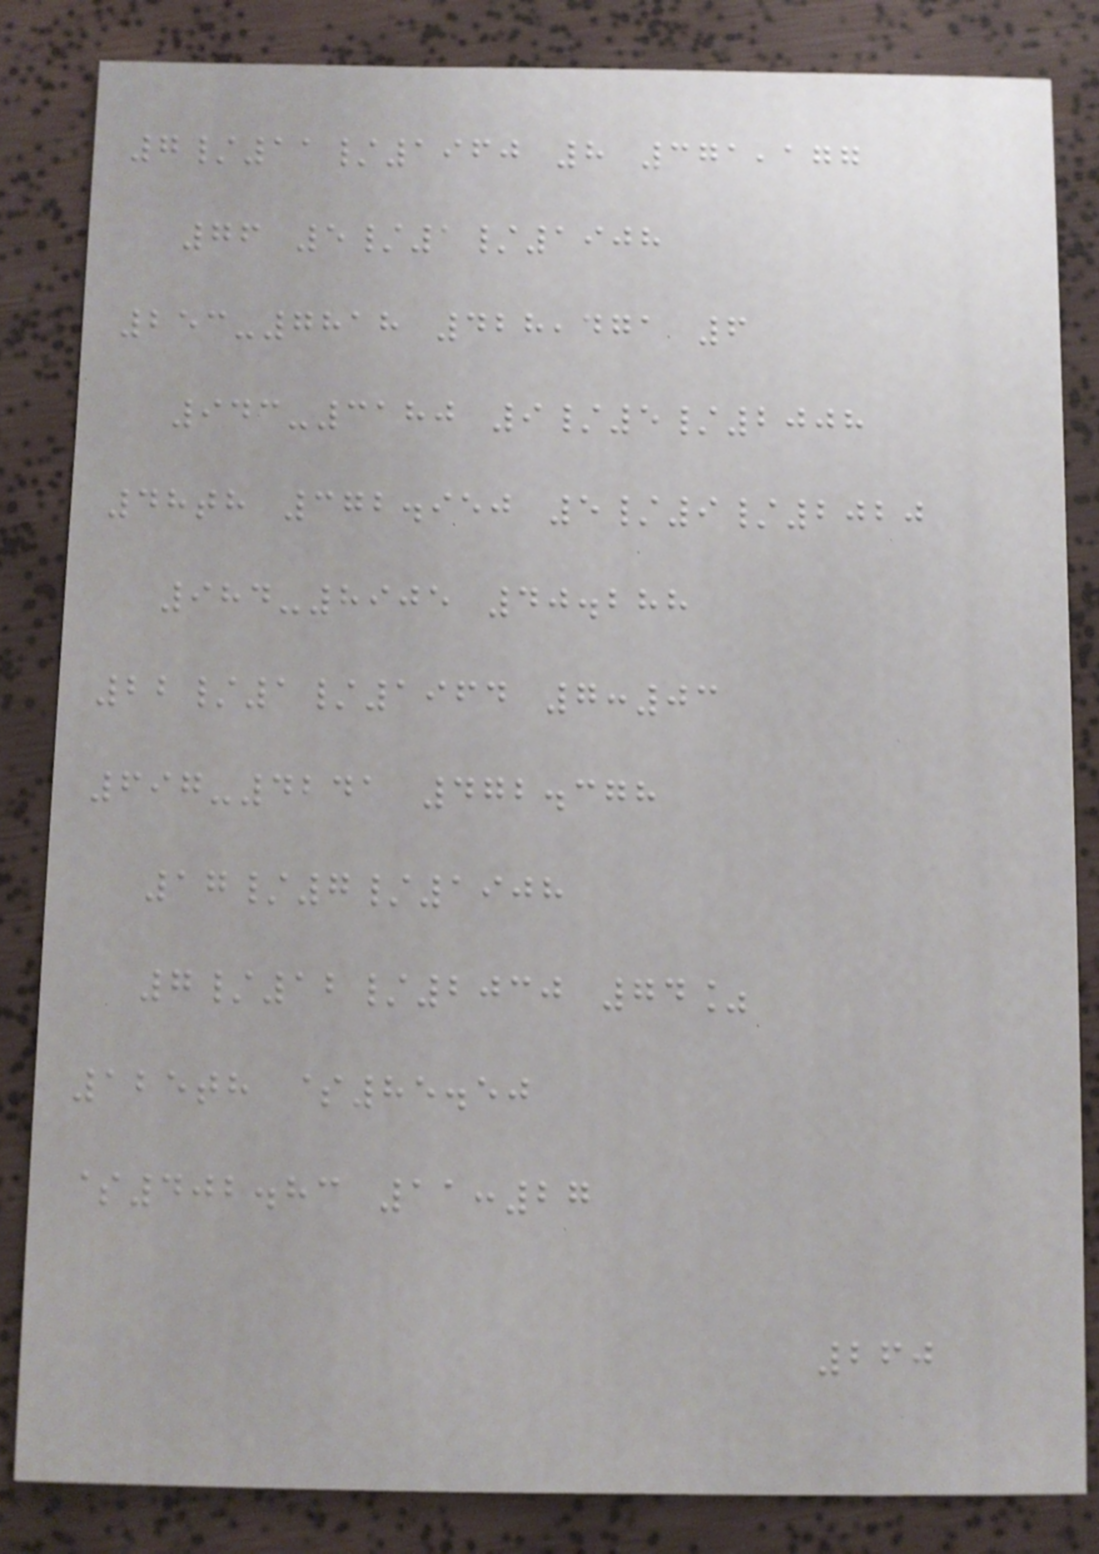7/11/1960 8 371,177
76 5/1/1908
253-7818 428,471 6
943-3180 9/5/2008
48th 372.950 5/9/2020
984-8905 40.288
22/1/1964 7:03
697-4241 472.378
17/7/1908
7/12/2030 74%
125th $85.50
$402.83 11:27
260
